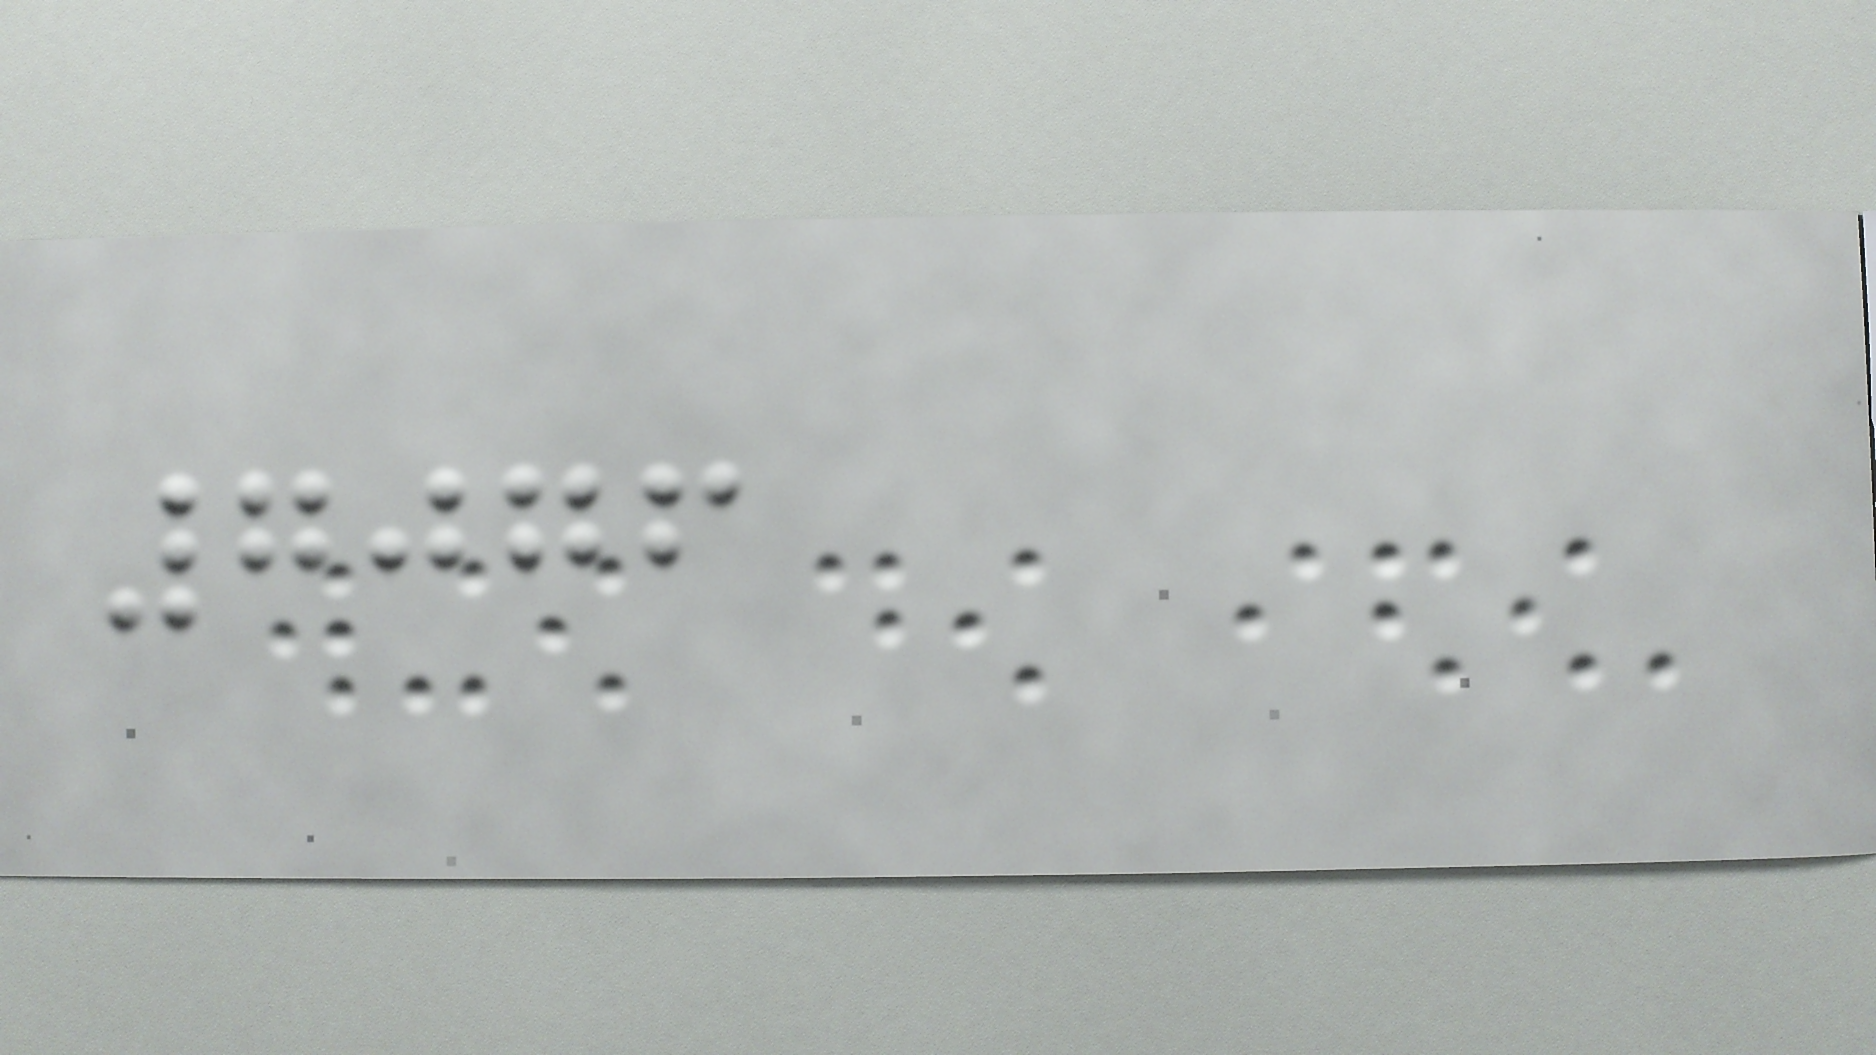7076
